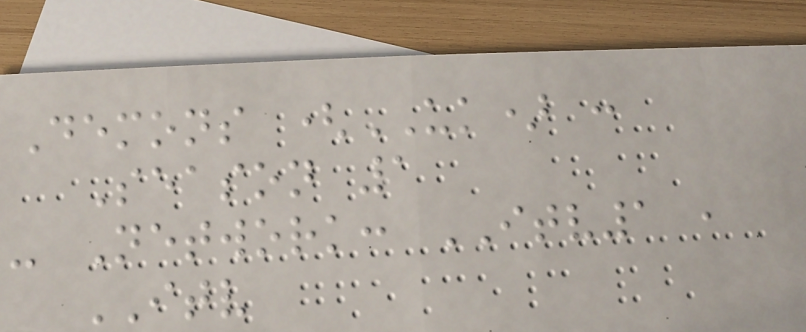Demons (UK) :
Season 1
- Network: ITV1 ,
ITV
